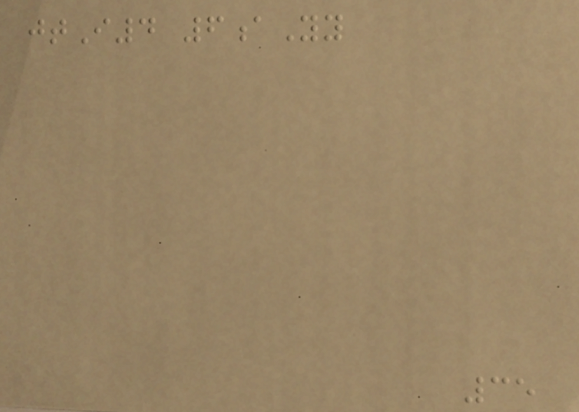jtI4 6aYy
35
